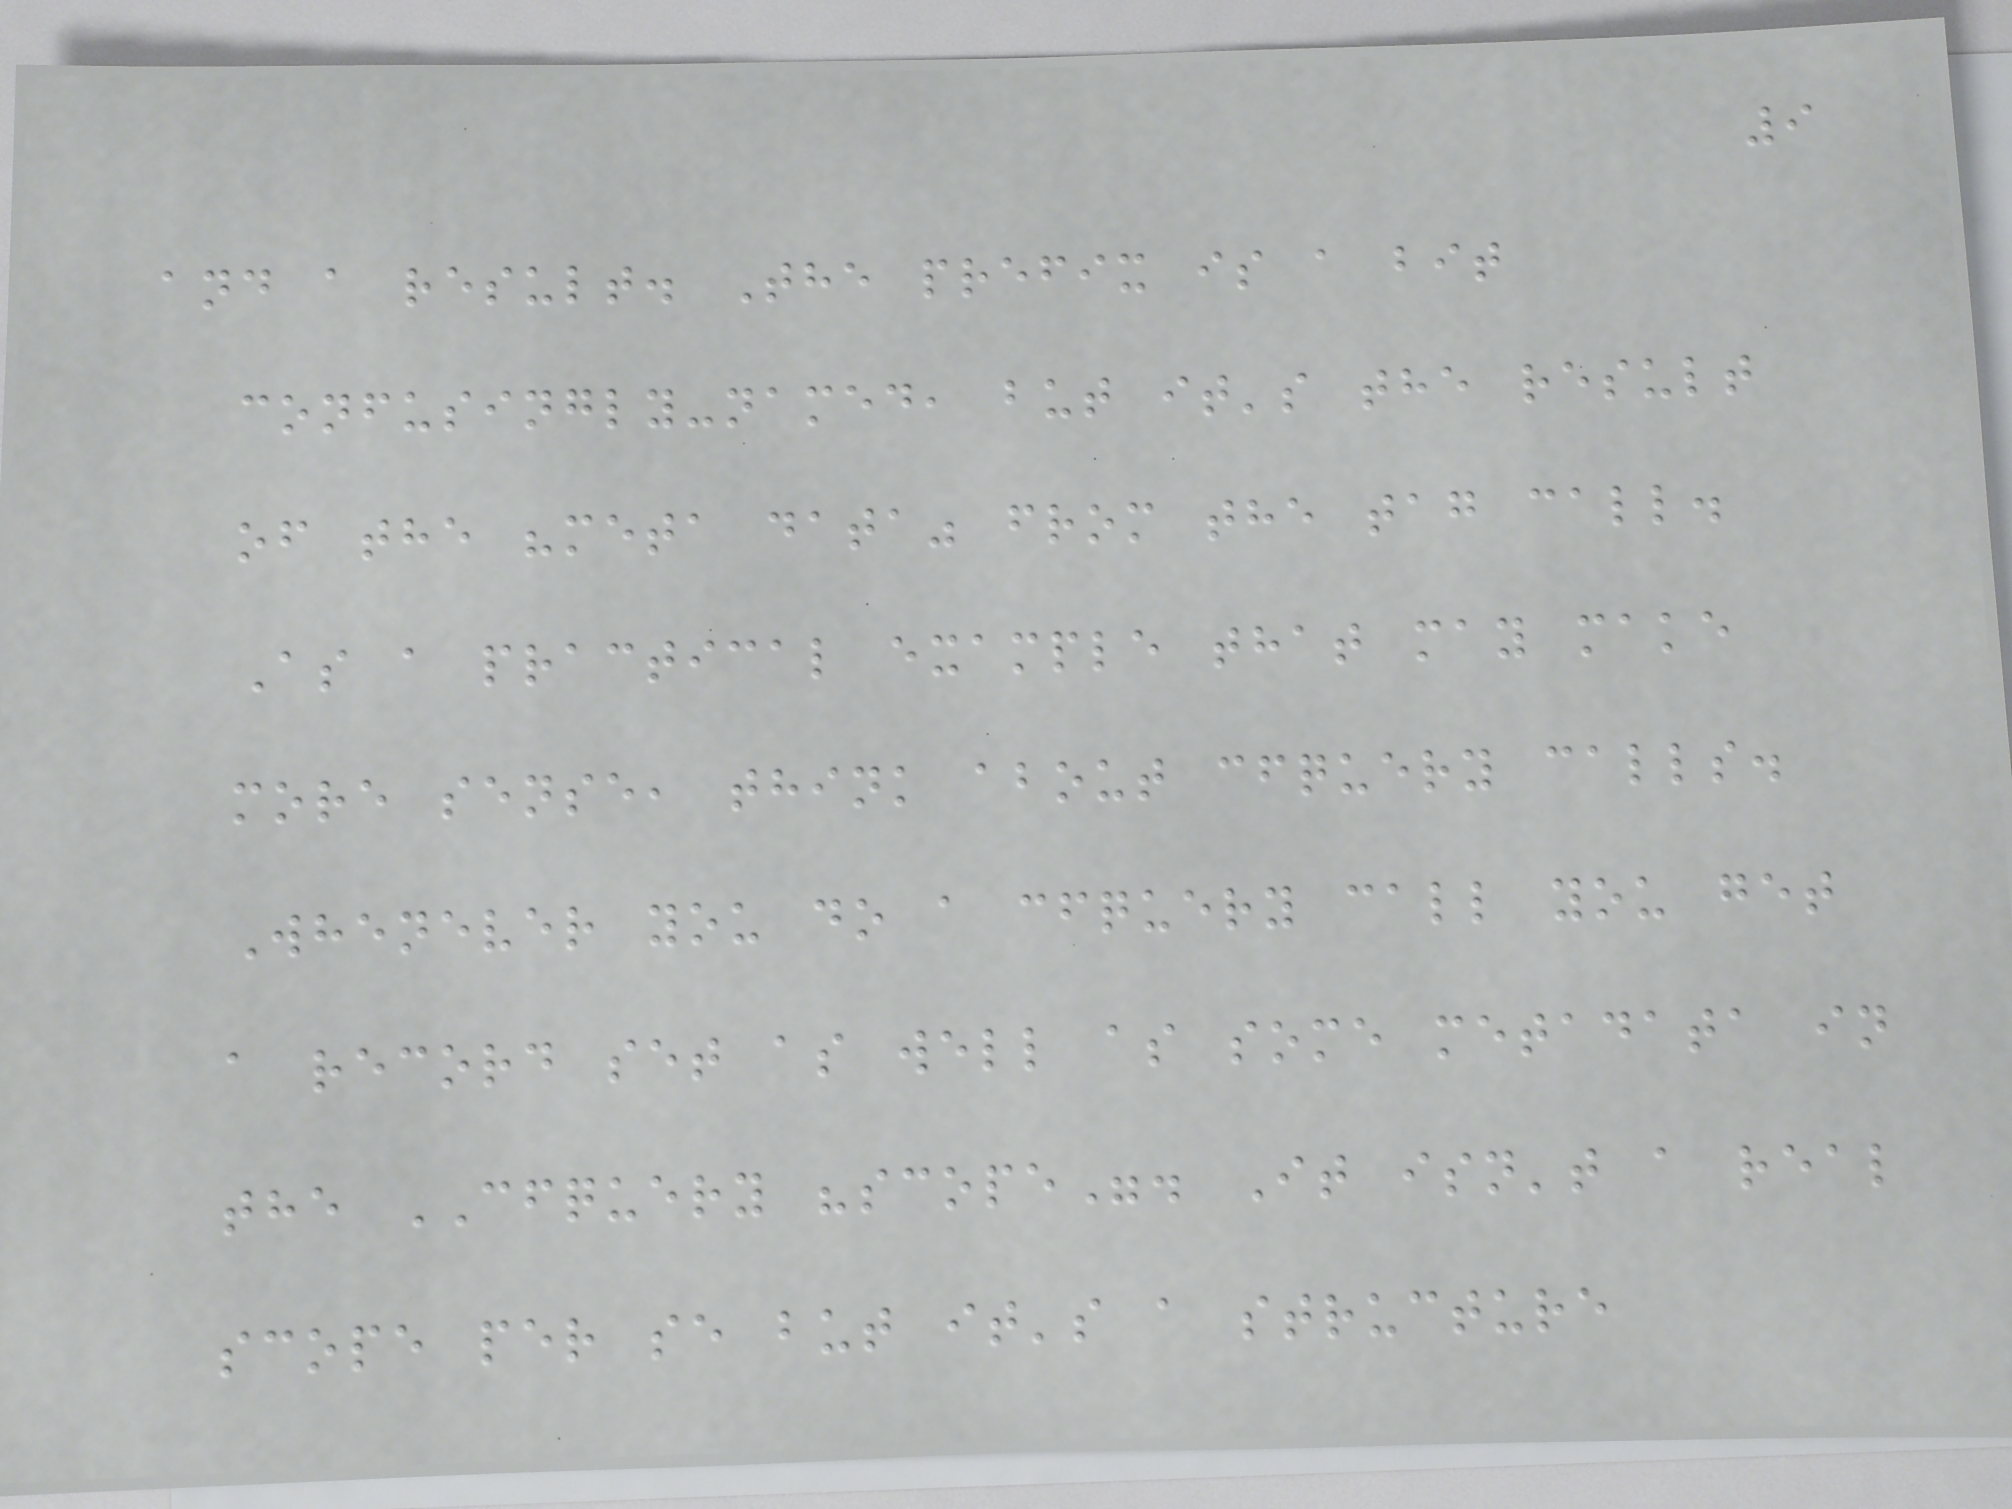9
and a result. The prefix is a bit
confusingly-named, but it's the result
of the "meta data" from the tag call.
As a practical example that may make
more sense, think about cfquery calls.
Whenever you do a cfquery call you get
a record set as well as some metadata in
the CFQUERY "scope". It isn't a real
scope per se but it's a structure
